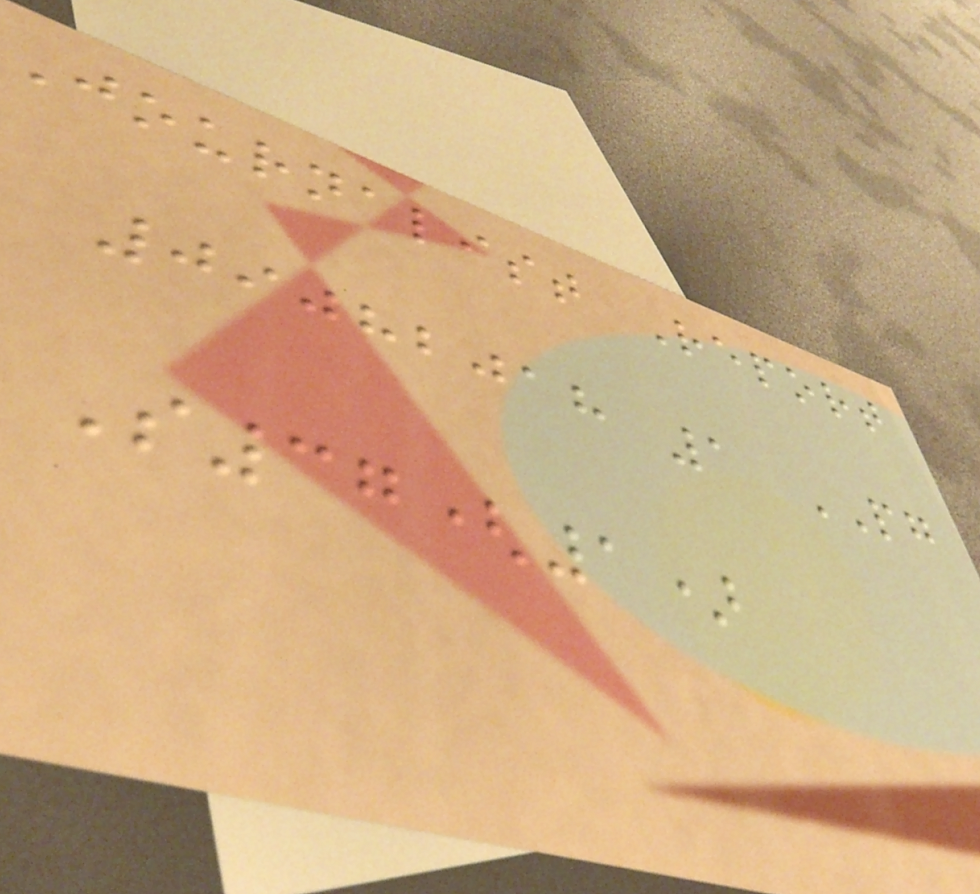Journalist Report
09082018 1 PG
S37(1)
